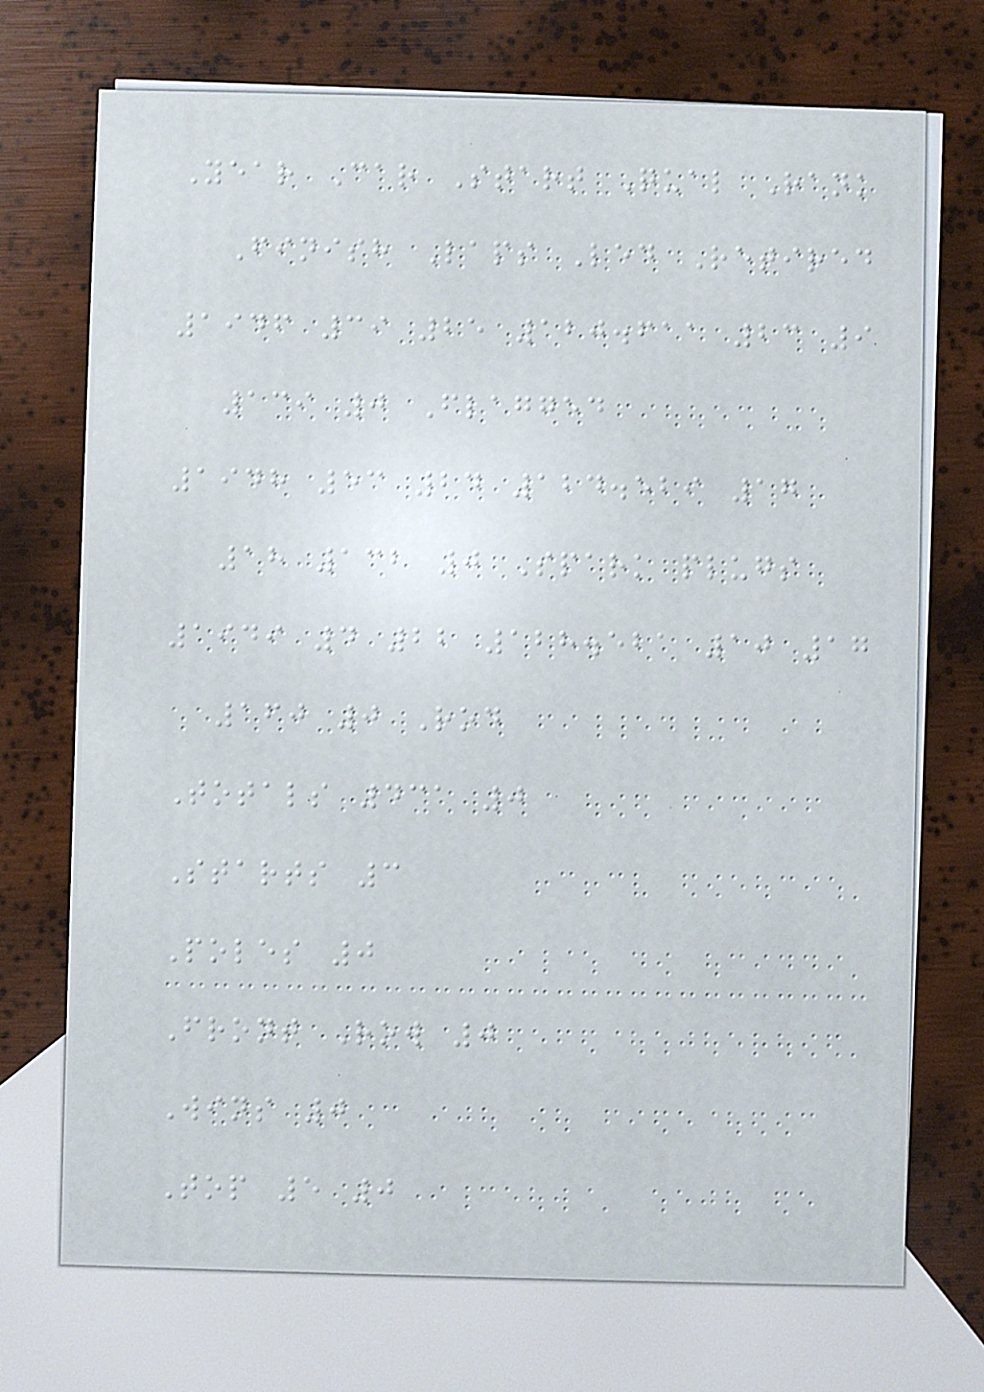Year Car Start Qual Rank
Finish Laps Led Retired
1946 39 25 120.611 23 9
139 0 Flagged
1948 53 24 124.529 17
18 132 0 Spark plugs
1949 4 22 128.521 10 17
160 0 Rod
Totals 431 0
Starts 3
Poles 0
Front Row 0
Wins 0
Top 5 0
